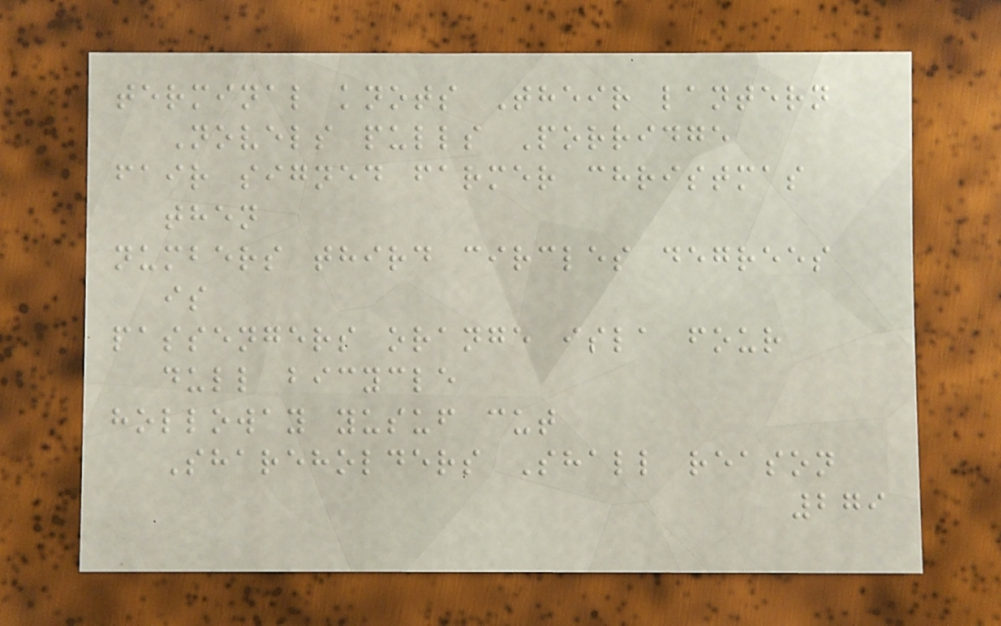terminal knots Their lantern
Novels pulls Porridge
fair signed farmer christmas
then
numbers third circles degrees
is
passengers orange isla four
dull bicycle
holloway yusuf cut
Shareholders Shall reason
279
